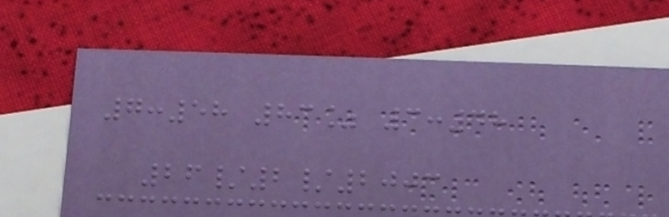7:58 83% 3:48
26/2/2003
